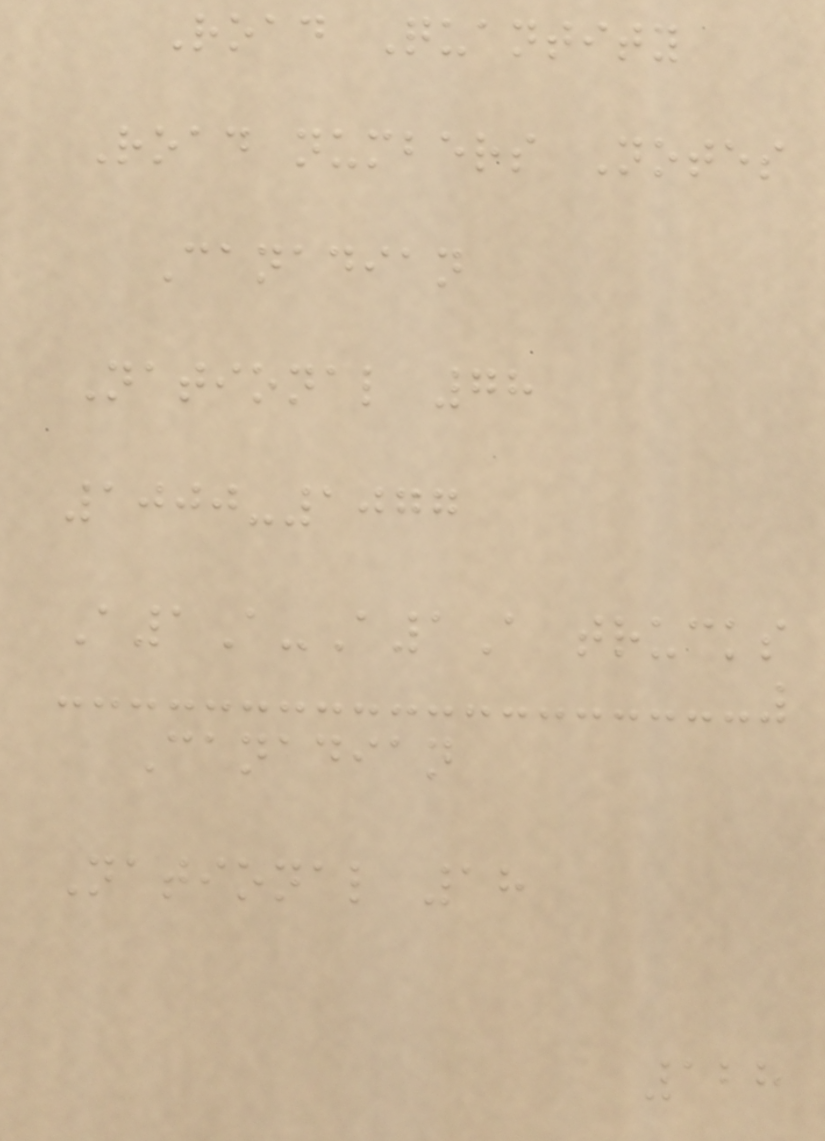Road Quantity
Road numbers Notes
Canadian
National 78
1000-1077
A1A-A1A trucks
Canadian
National 18
128
